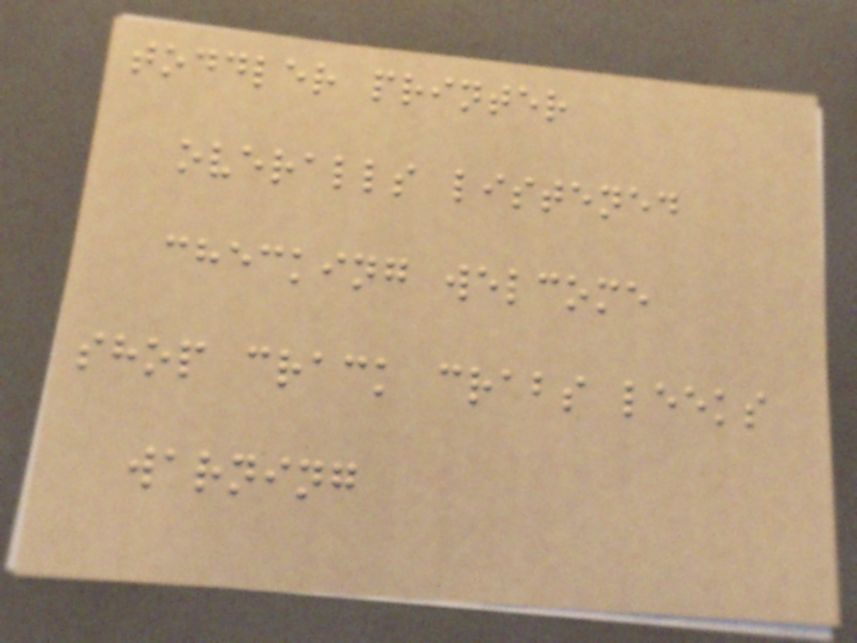toddler printer
overalls listened
checking welcome
shop crack crabs leeks
warning
